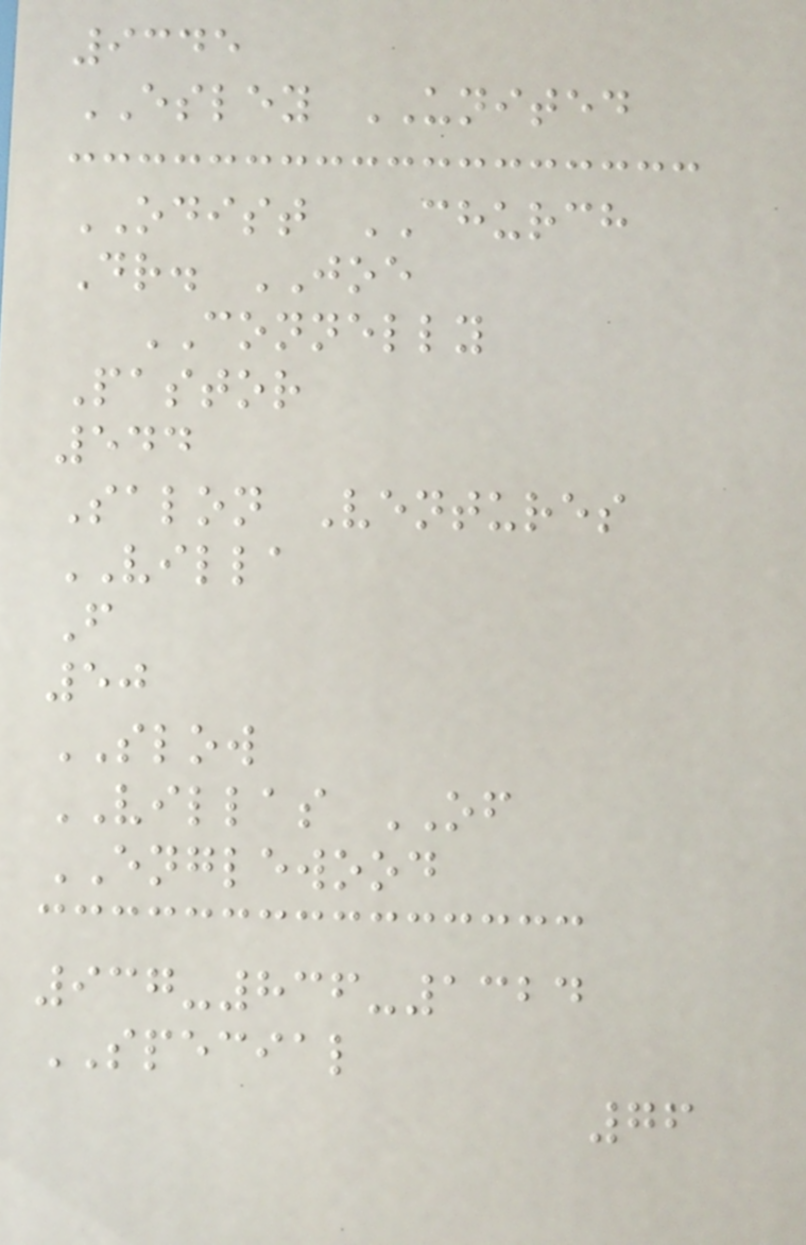9345
ESLEY UNITED
ODIST CHURCH
Dr. JOE
CONNELLY
Pastor
544
Salon Ventures
VILLA
F
50
SLOW
VILLAS OF
ENGLEWOOD
937-836-1324
SPECIAL
76
